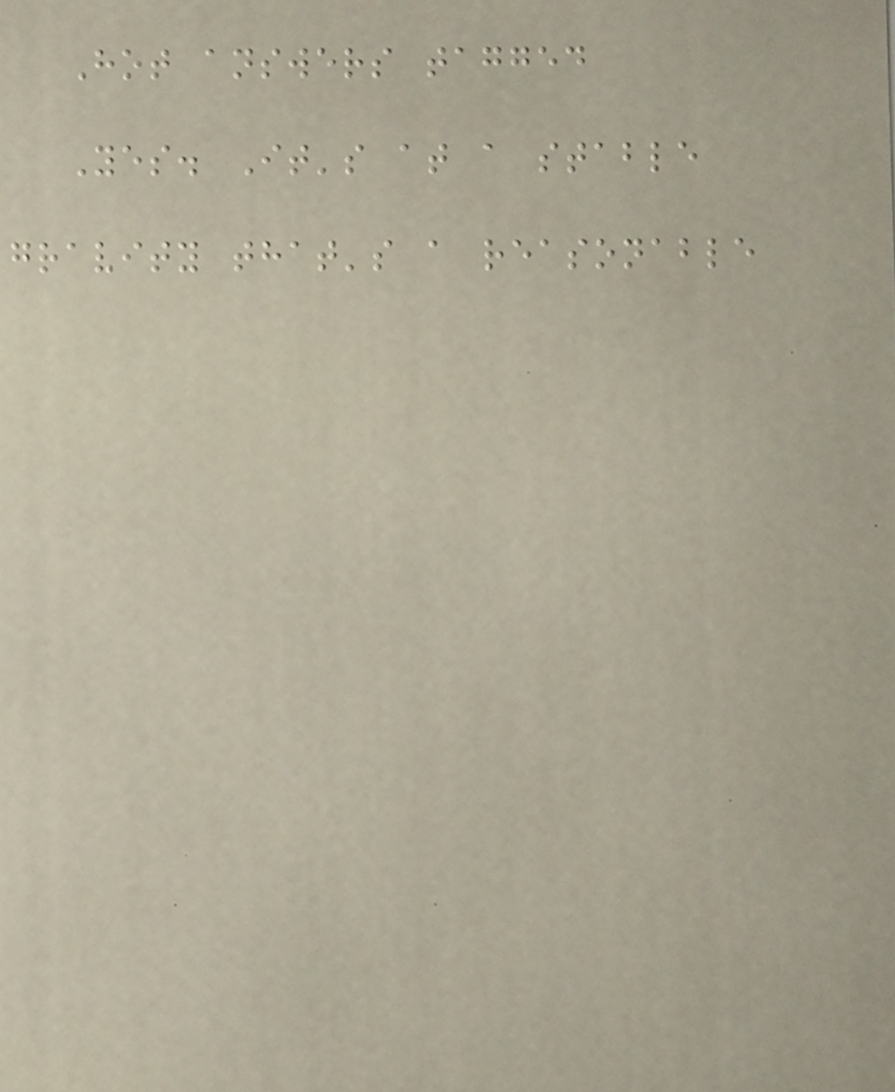Hot answers tagged
Yes. It's at a stable
gravity that's a reasonable
